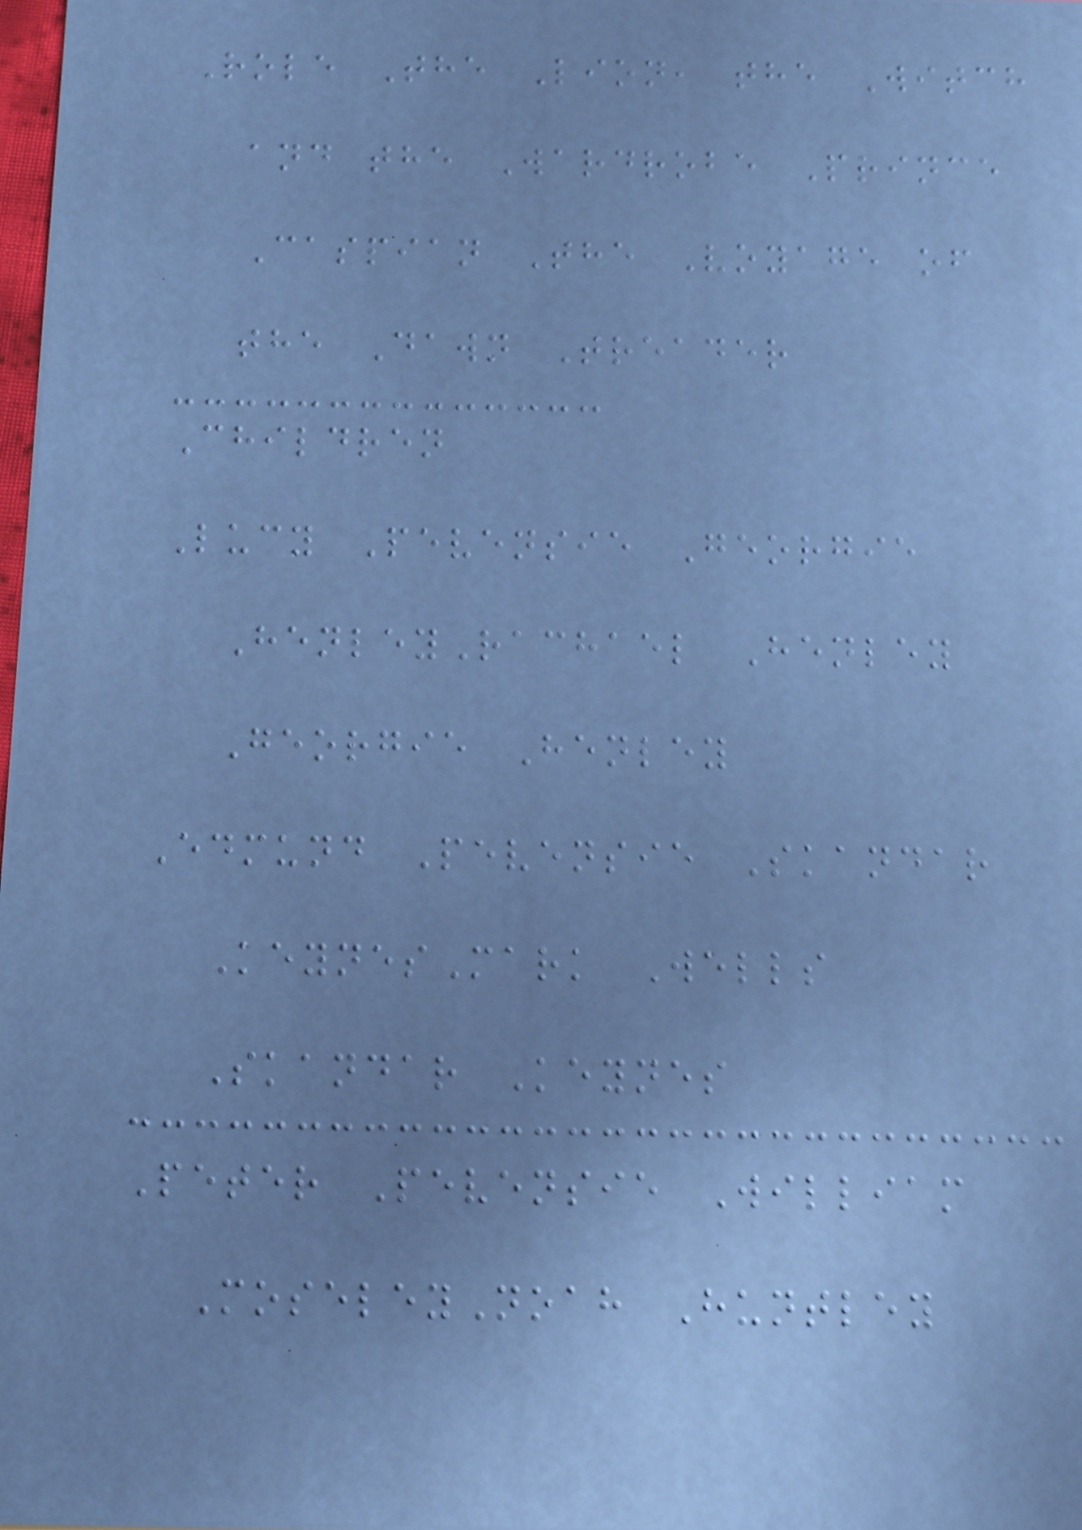Role The Lion, the Witch
and the Wardrobe Prince
Caspian The Voyage of
the Dawn Treader
Children
Lucy Pevensie Georgie
HenleyRachael Henley
Georgie Henley
Edmund Pevensie Skandar
KeynesMark Wells
Skandar Keynes
Peter Pevensie William
MoseleyNoah Huntley
